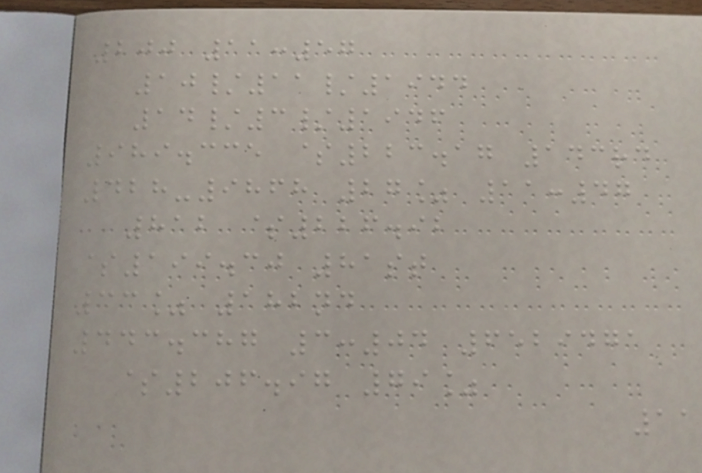200 11:57
10/11/1944
14/3/1946
989.335 $223.17 143rd
428-9868 27% 11:47
812 $226.92
$199.30 81st
33% 182nd
443.387 3:04 6529471
$206.97 79%
11
